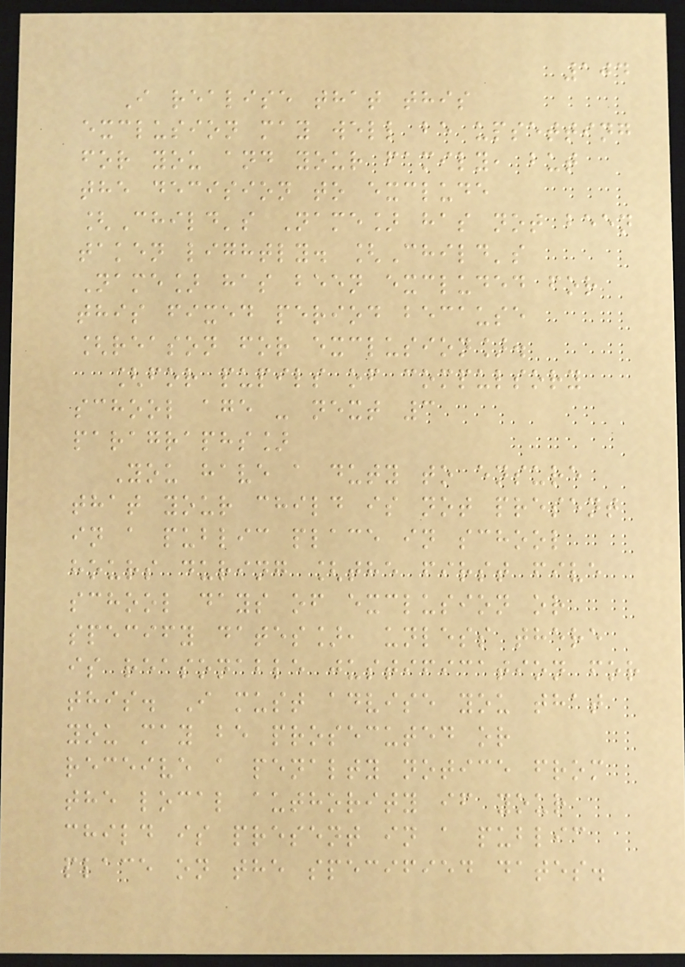104
I realise that this
exclusion may well be upsetting
for you and your family, but
the decision to exclude
[Child's Name] has not been
taken lightly. [Child's
Name] has been excluded for
this fixed period because
[reason for exclusion].
[for pupils of compulsory
school age - next 3
paragraphs]
You have a duty to ensure
that your child is not present
in a public place in school
hours during [the first five
school days of exclusion or
specify dates], unless there
is reasonable justification for
this. I must advise you that
you may be prosecuted or
receive a penalty notice from
the local authority if your
child is present in a public
place on the specified dates.
